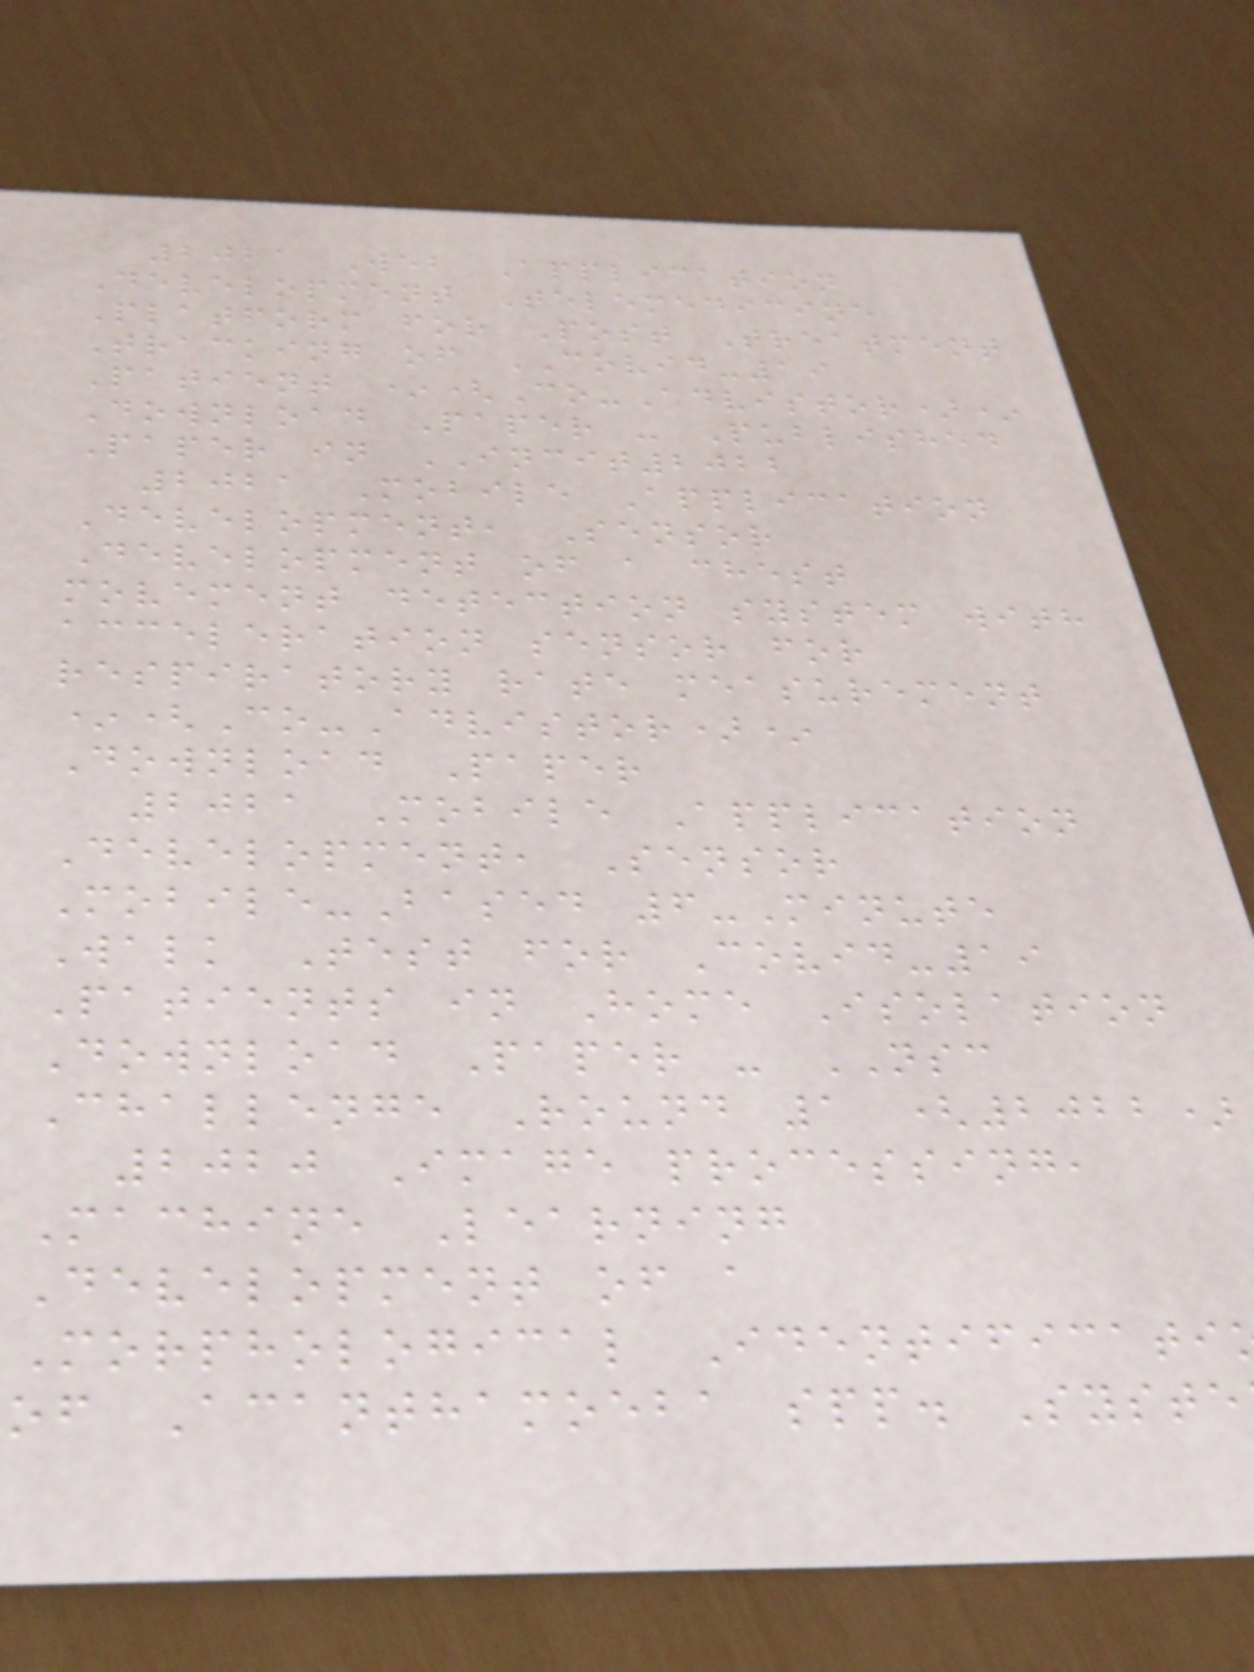2021 Web Application
Development Telemedicine
Platform for Post Treatment
Tracking of COVID-19
Patient *(Co-Advistor)*
Download Paper - Published
Paper in INCIT2022
2021 Mobile Application
Development, Sensor
Development of a chest
movement detection system with
acceleration sensor for
respiratory rate measurement
*(Co-Advistor)*
Download Paper
2021 Mobile Application
Development, Sensor
Mobile-Based 6-Minute
Walk Test for Covid-19
Patients in Home Isolation
Download Paper - NSC
Challenge Round 1 (2022)
2020 Image processing,
Machine Learning
Development of a
Morphological Identificati
of Acanthamoeba spp. Syste
